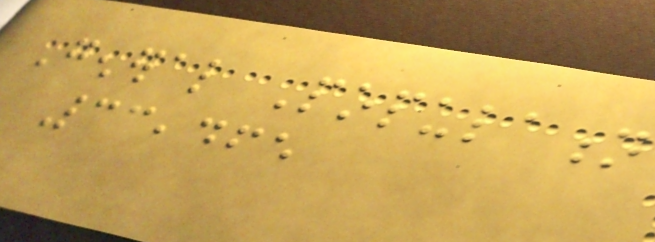General Population
33,465
